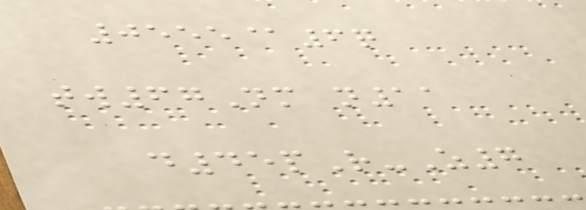0555@6q
tw67Nm n11
d45pR-Z7
